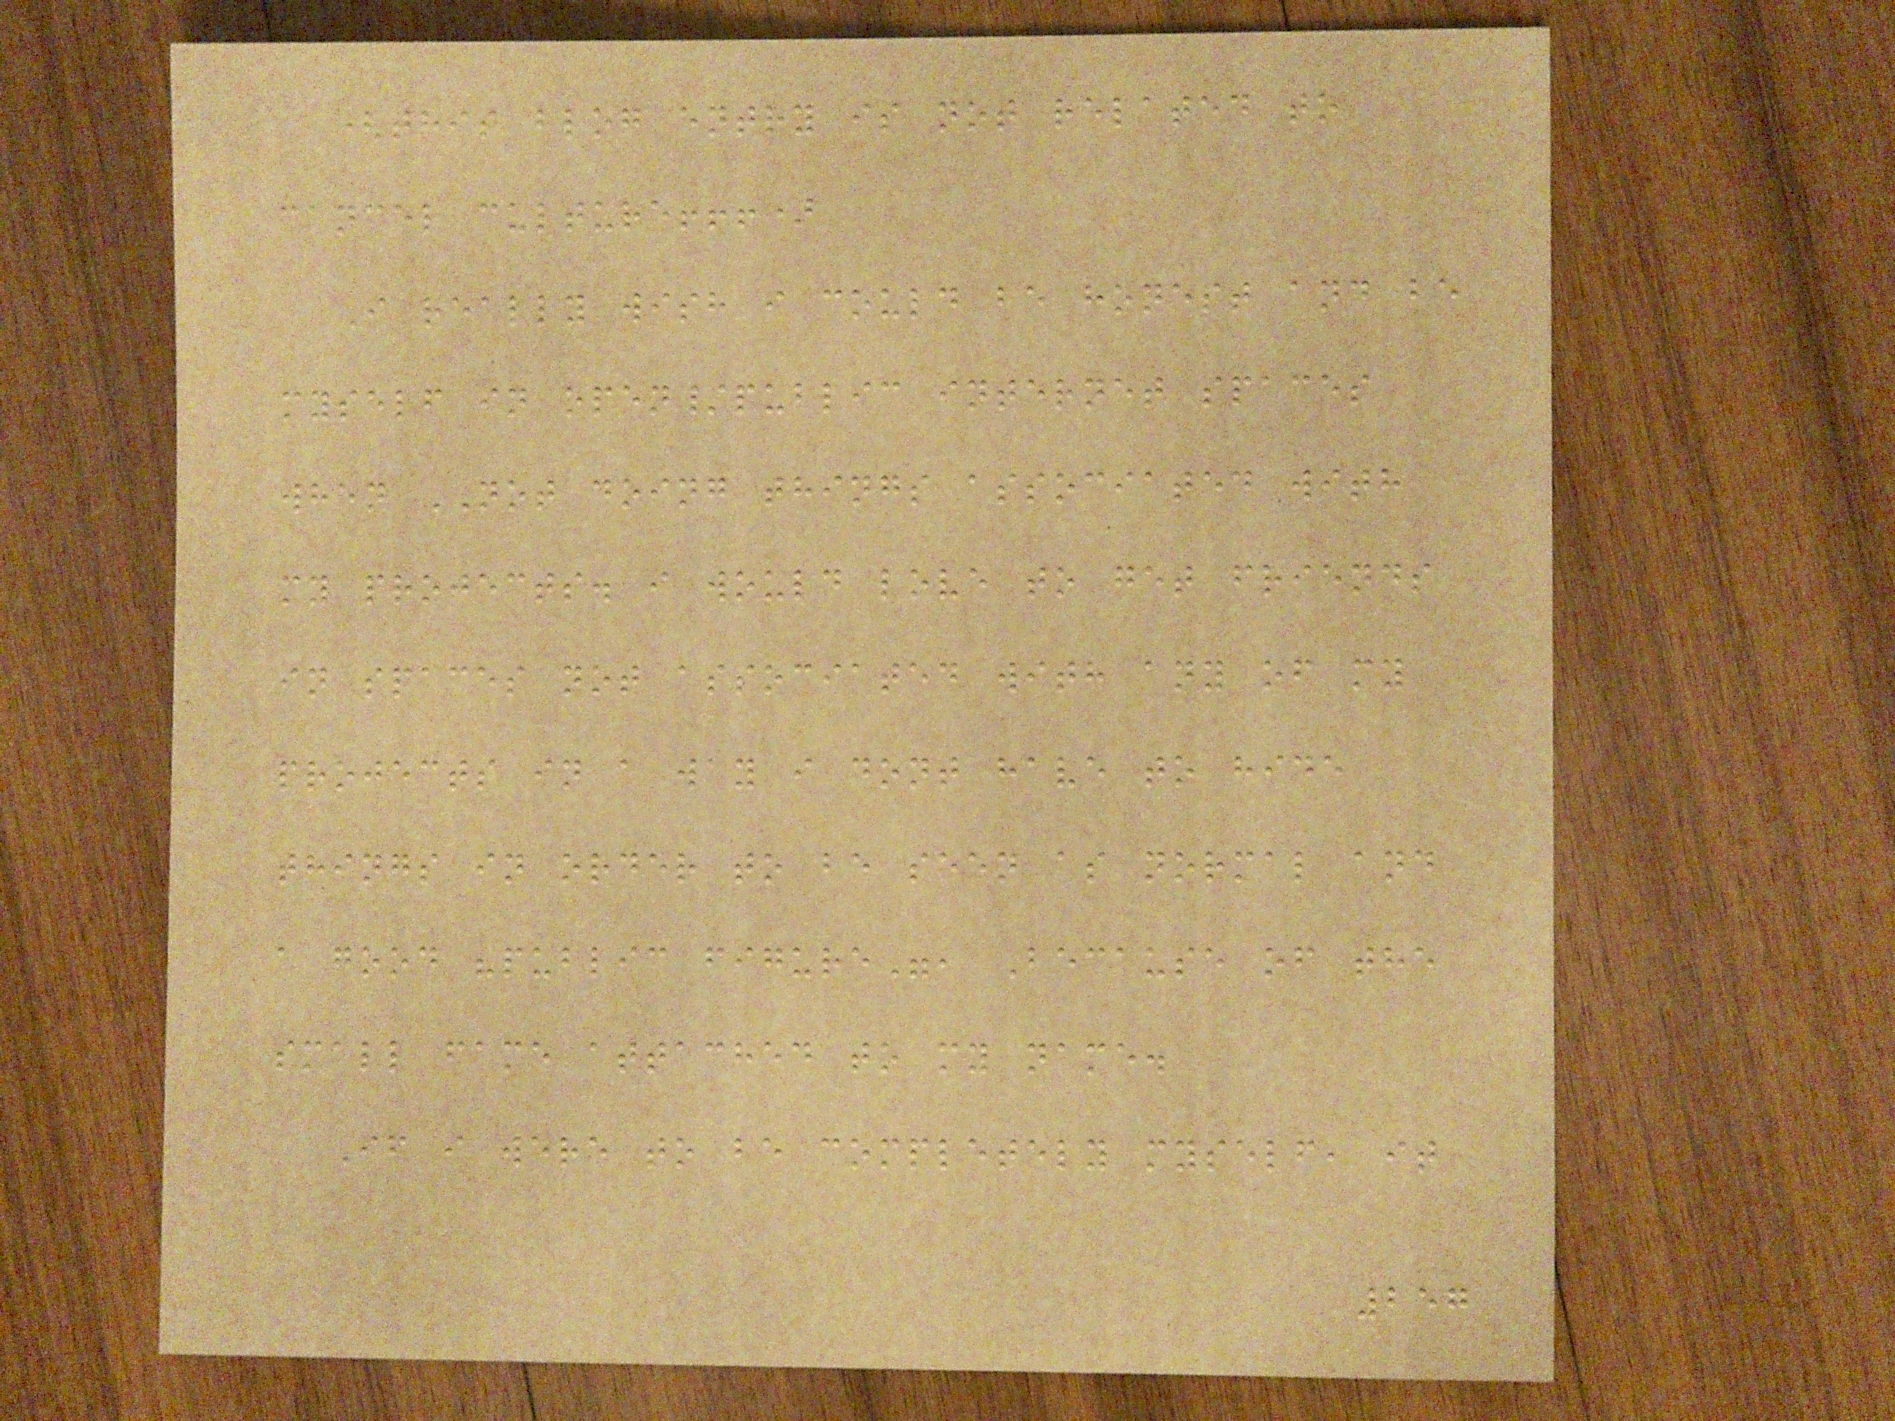(this blog entry is not related to
cancel culture!!!)
I really wish i could be honest and be
myself in open/public internet spaces
when NOT doing things associated with
my projects. i would love to get friends
in spaces not associated with any of my
projects in a way i dont have to hide
things in order to be seen as normal and
a good "public figure", Because of the
small fame attached to my name.
If i were to be completely myself, it
257
